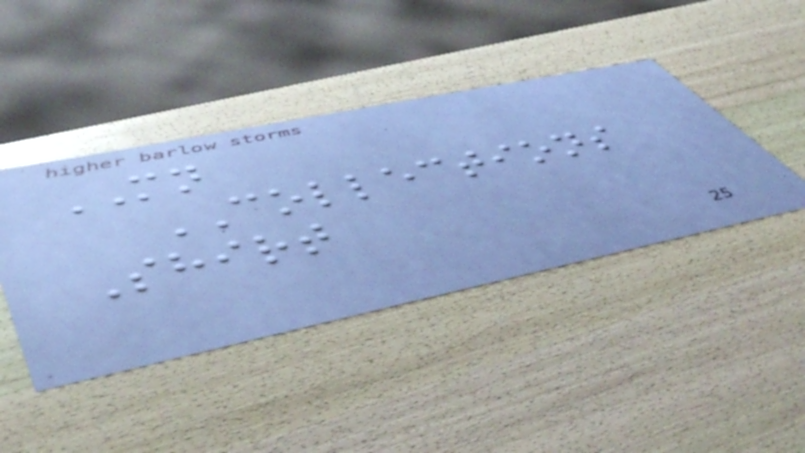MN
COLLECTIONS
Shirt
